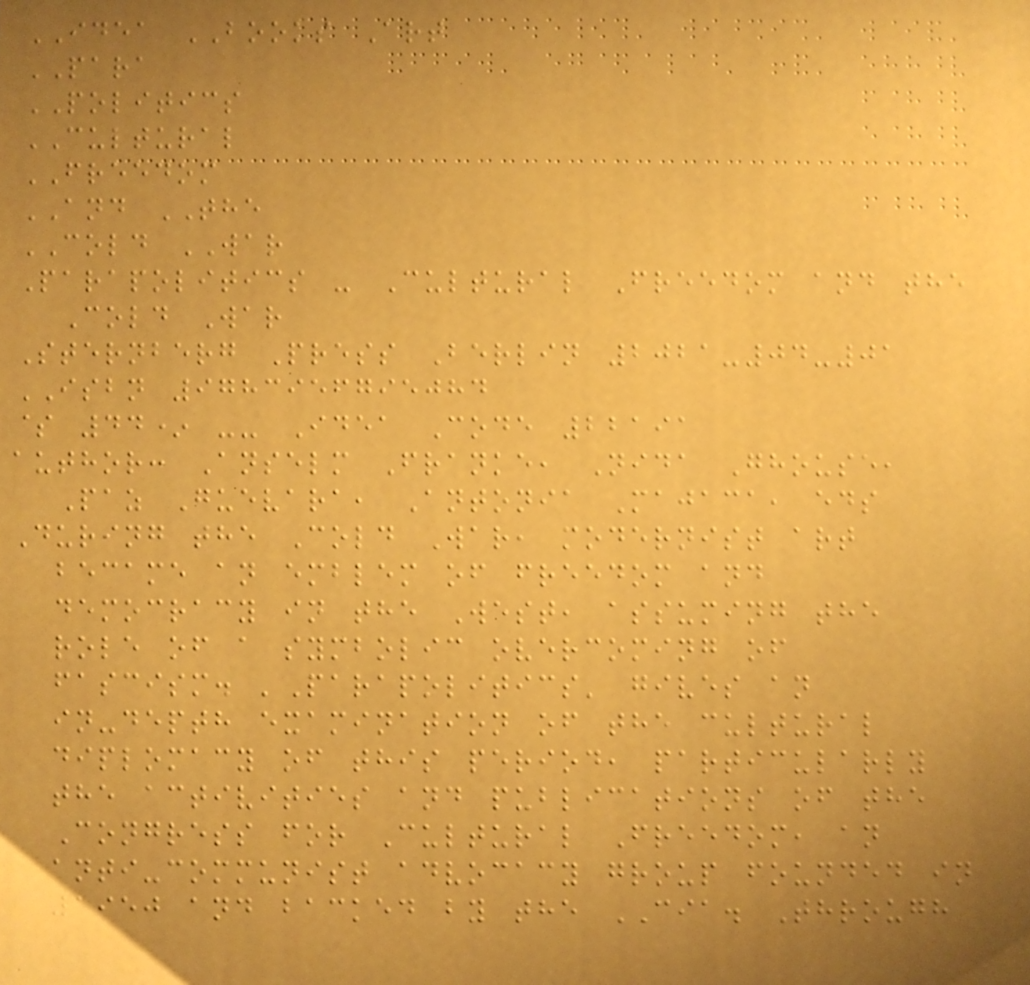IDEA BOOKS Art
PARA
POLITICS
CULTURAL
FREEDOM
AND THE
COLD WAR
Parapolitics - Cultural Freedom and the
Cold War
Sternberg Press Berlin 2021-04-01
ISBN 9783956795084
$ 44* -- Idea Code 22191
author: Anselm Franke, Nida Ghouse,
Paz Guevara, Antonia Majaca, eds
During the Cold War, modernist art
became an emblem of freedom and
democracy in the West, assuming the
role of a symbolic overcoming of
fascism. 'Parapolitics' gives an
in-depth examination of the cultural
diplomacy of this period, particularly
the activities and publications of the
Congress for Cultural Freedom, an
anti-communist advocacy group founded in
1950 and backed by the CIA. Through
